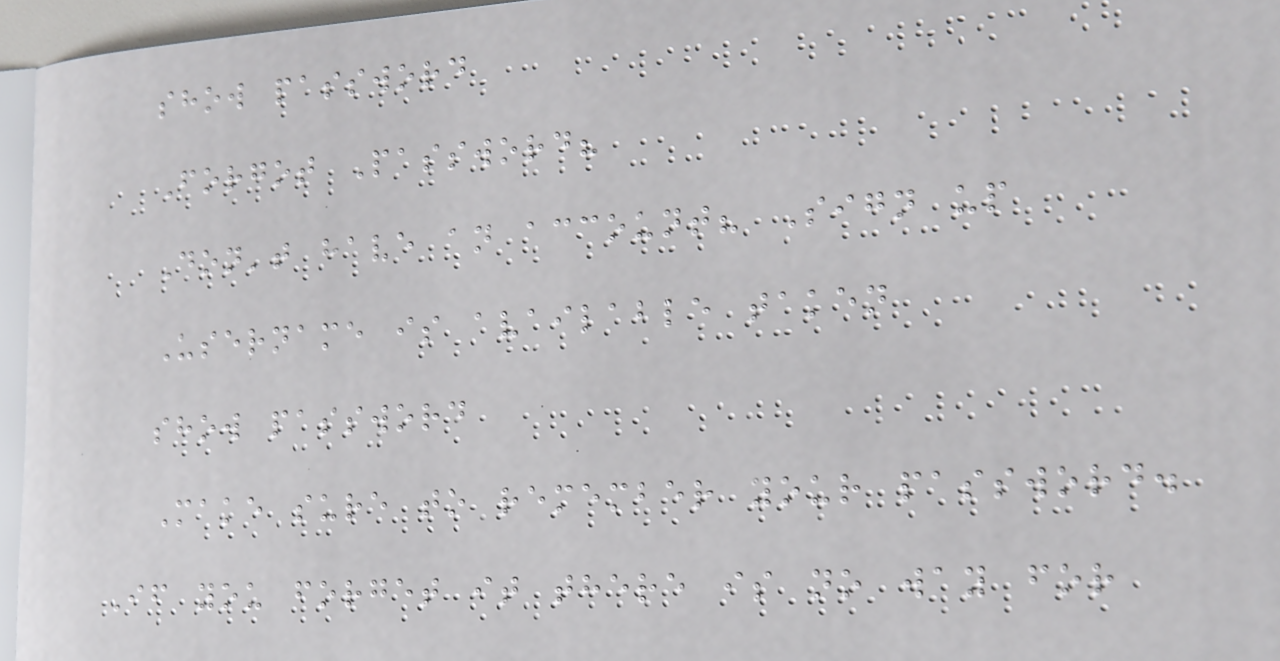show password
Forgot Password?
Don't have an account? Sign up
Username is available taken
show password
Make sure to remember your password.
If you forget it there is no way for
